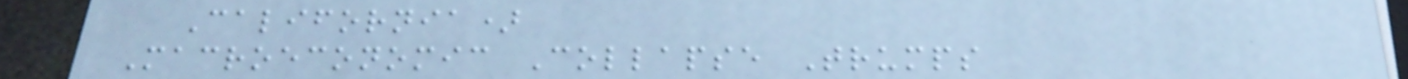California)
Macroeconomic Collapse Trumps
